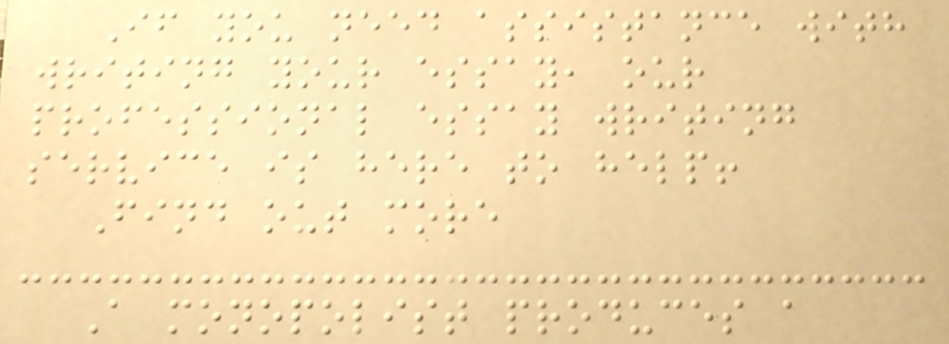If you need assistance with
writing your essay, our
professional essay writing
service is here to help!
Find out more
A monopolist produces a
